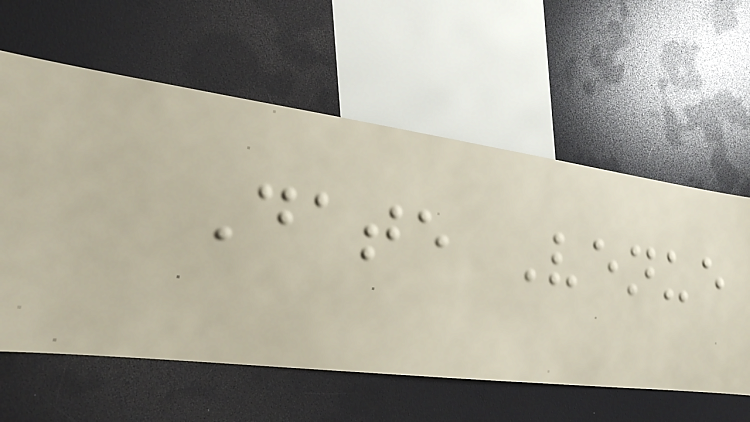Date Venue
